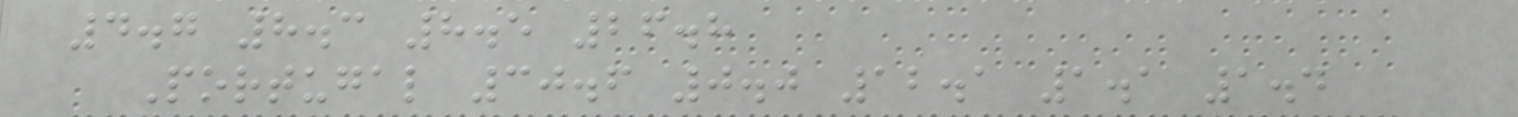4.7 8.3 8.5 26.8
Portugal 30.6 0.0 12.1 1.1 1.4
